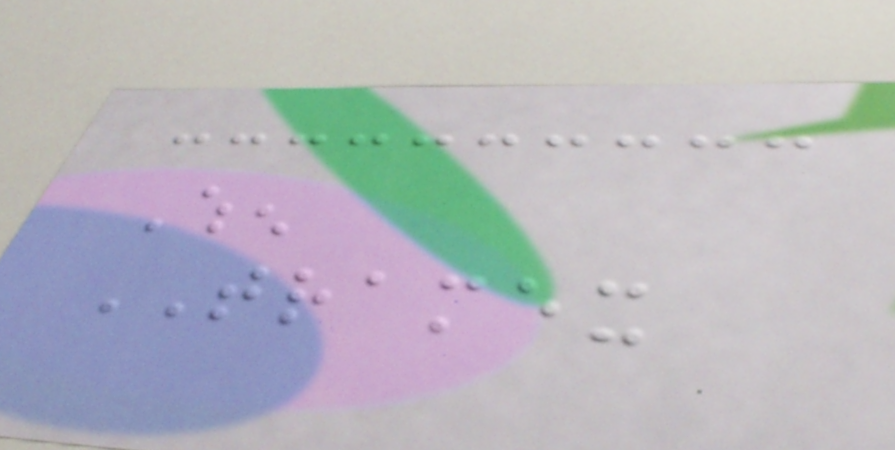When
TRAMEX
